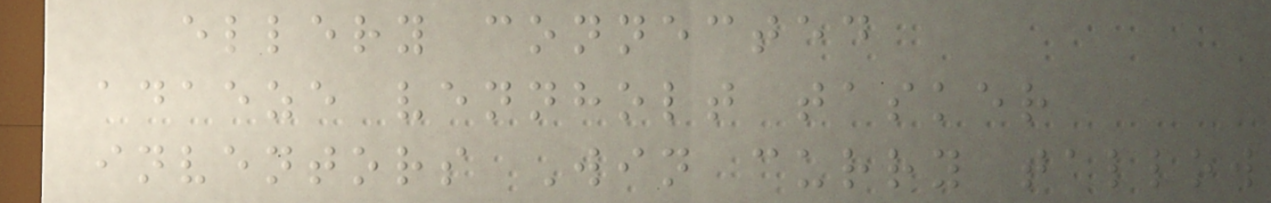ellery connected
adaeze vennholt tasker
inventors Win curry tallow
